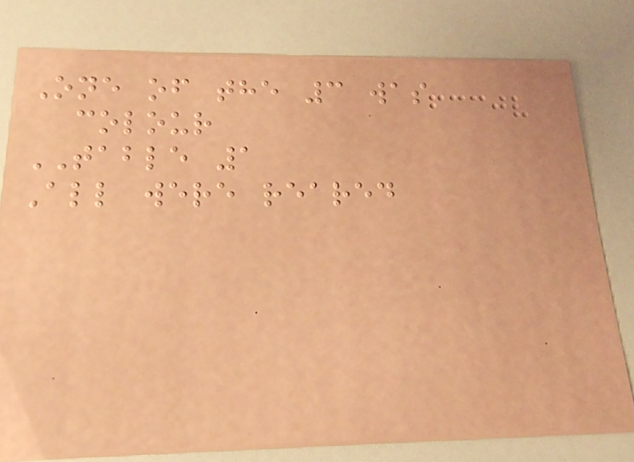One of the 3 was
colour
TABLE 1
All were reared
